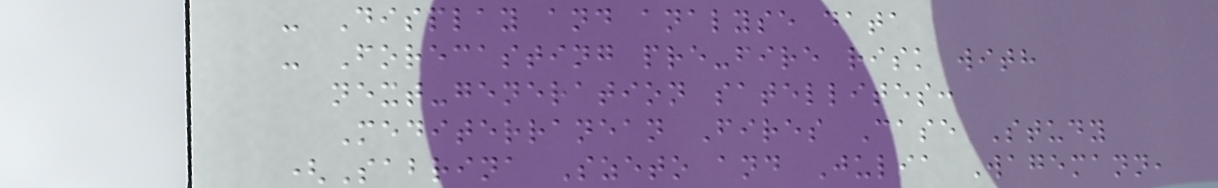- Display and analyse data
- Forecasting pre-fire risk with
next-generation satellites:
Mediterranean Fires Case Study
(Sabrina Szeto and Julia Wagemann,
